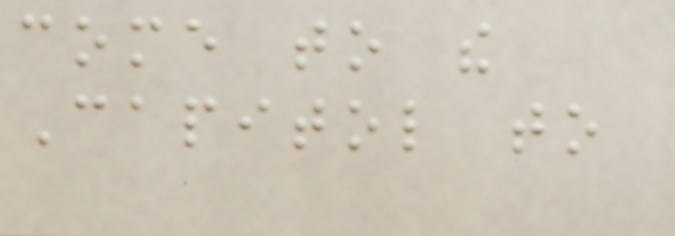come to the
Capitol to
